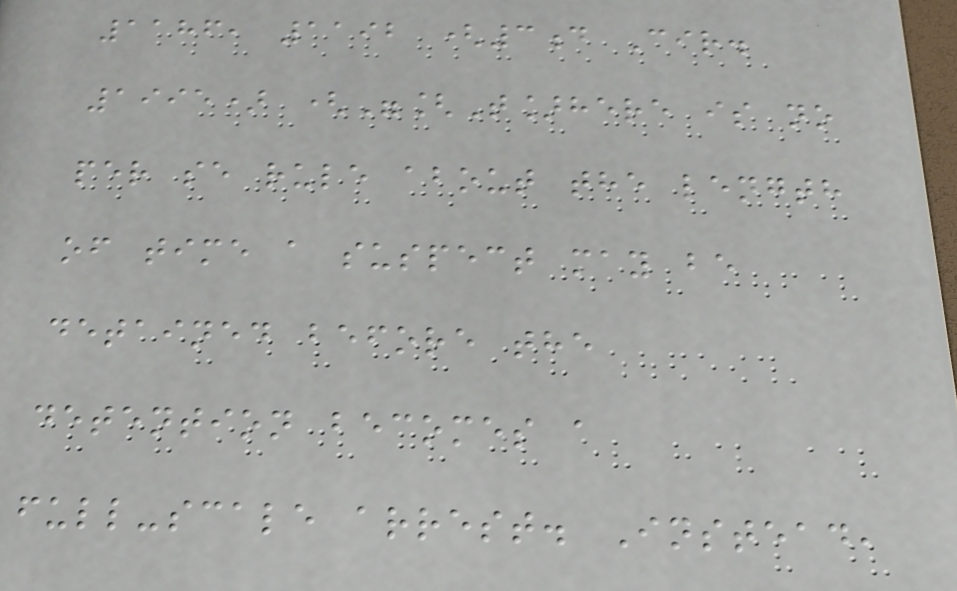1186, 1192 (3d Cir.
1995) ("[T]here is no
per se rule about the length
of time a suspect may be
detained before the
detention becomes a
full-scale arrest. Instead,
